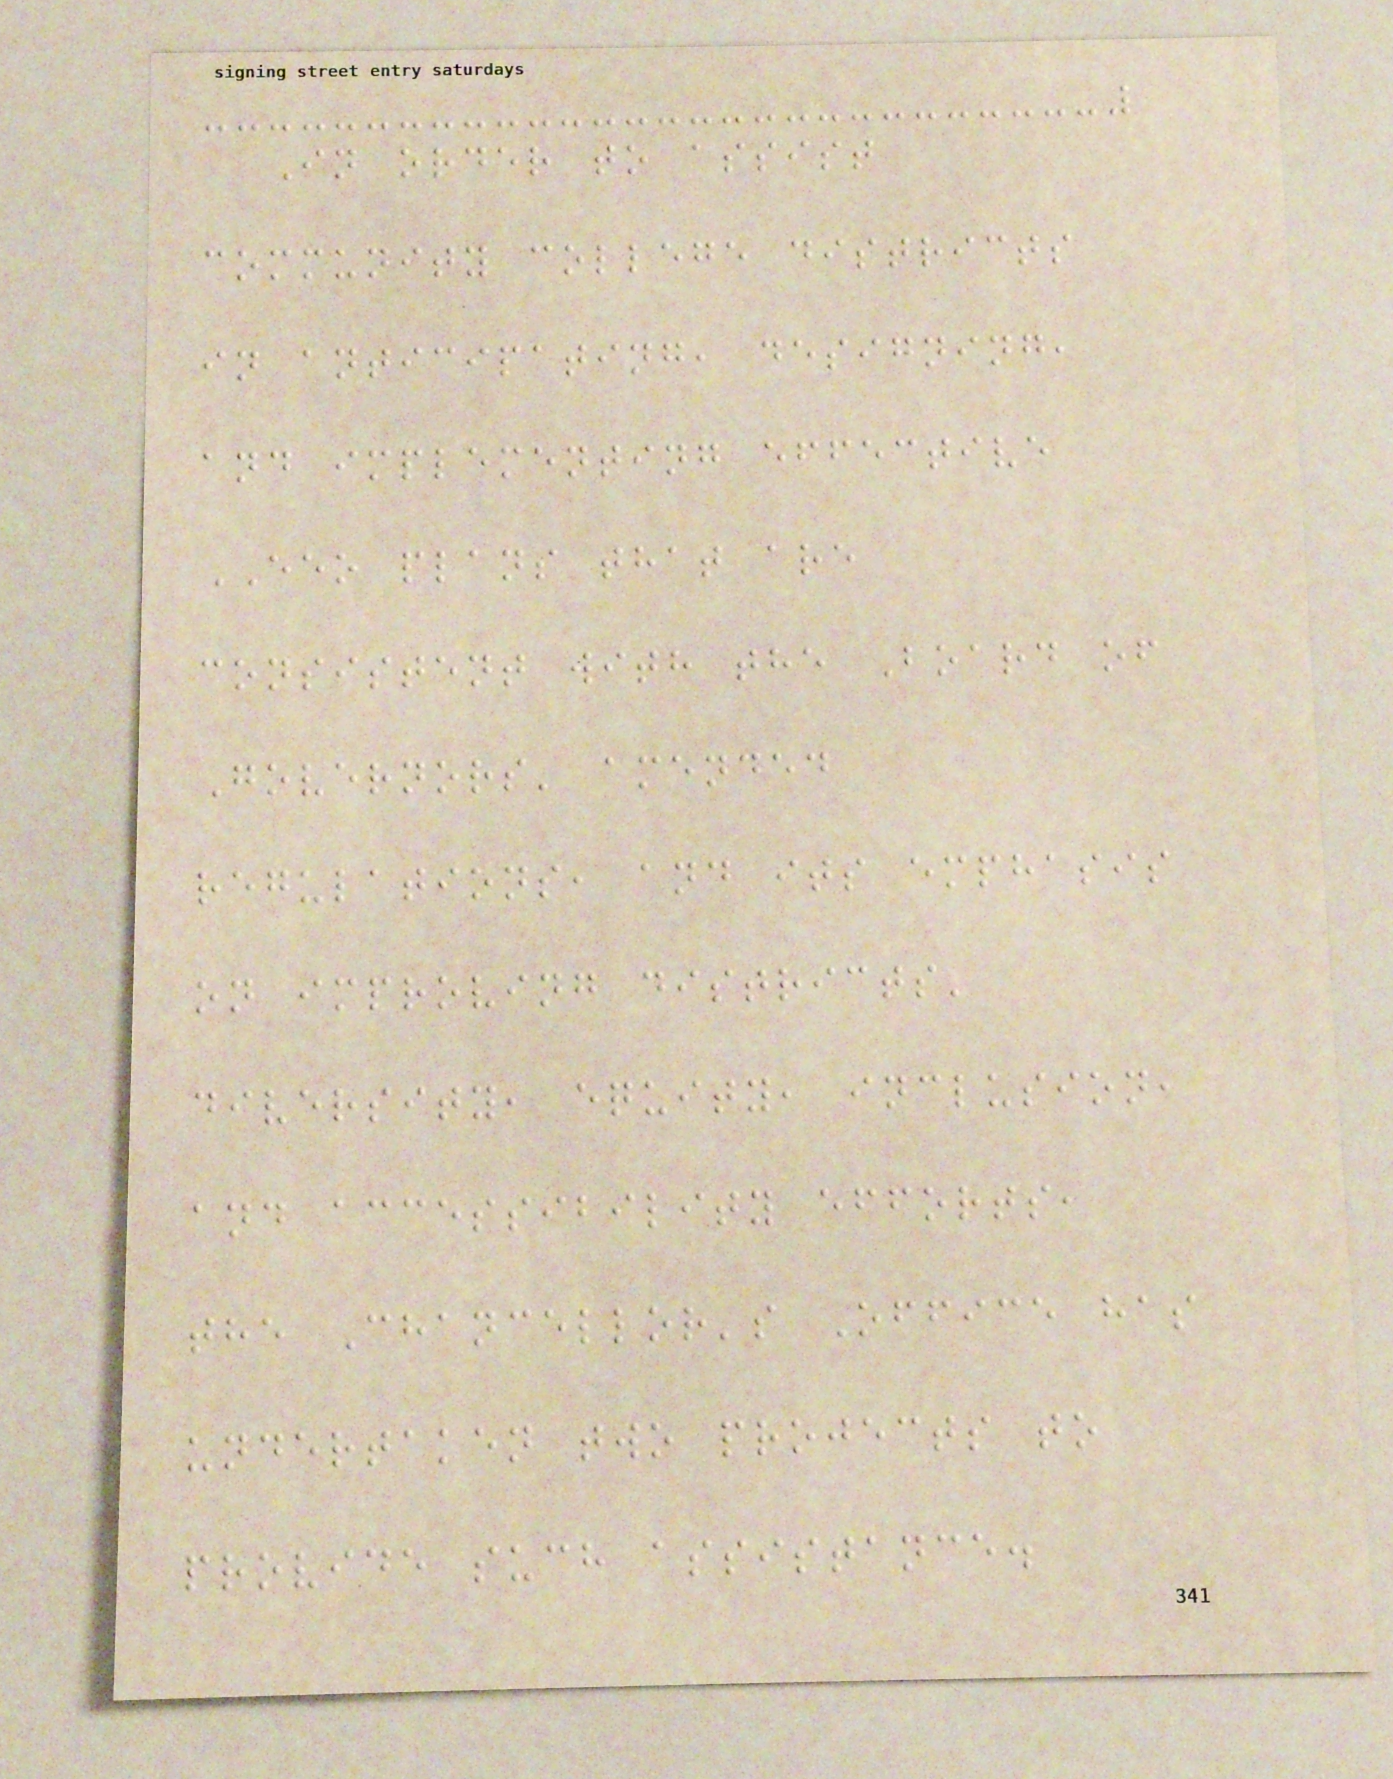In order to assist
community college districts
in anticipating, designing,
and implementing effective
EEO plans that are
consistent with the Board of
Governors' amended
regulations, and its emphasis
on improving districts'
diversity, equity, inclusion,
and accessibility efforts,
the Chancellor's Office has
undertaken two projects to
provide such assistance.
